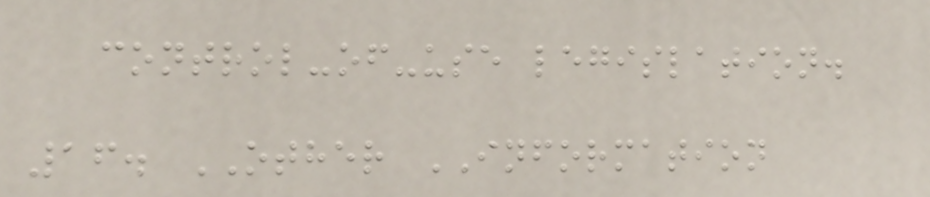control-of-use legislation.
16. OTHER INFORMATION
